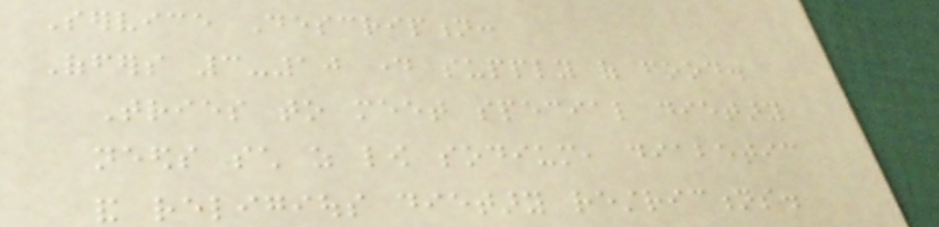Service Description:
Offers 3-10 day supply of food.
Tries to meet special dietary
needs such as low sodium, diabetic
and religious dietary restrictions.
